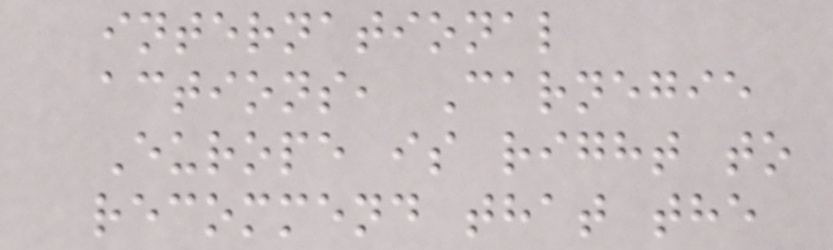international
actions, Carnegie
Europe is right to
recommend that the
